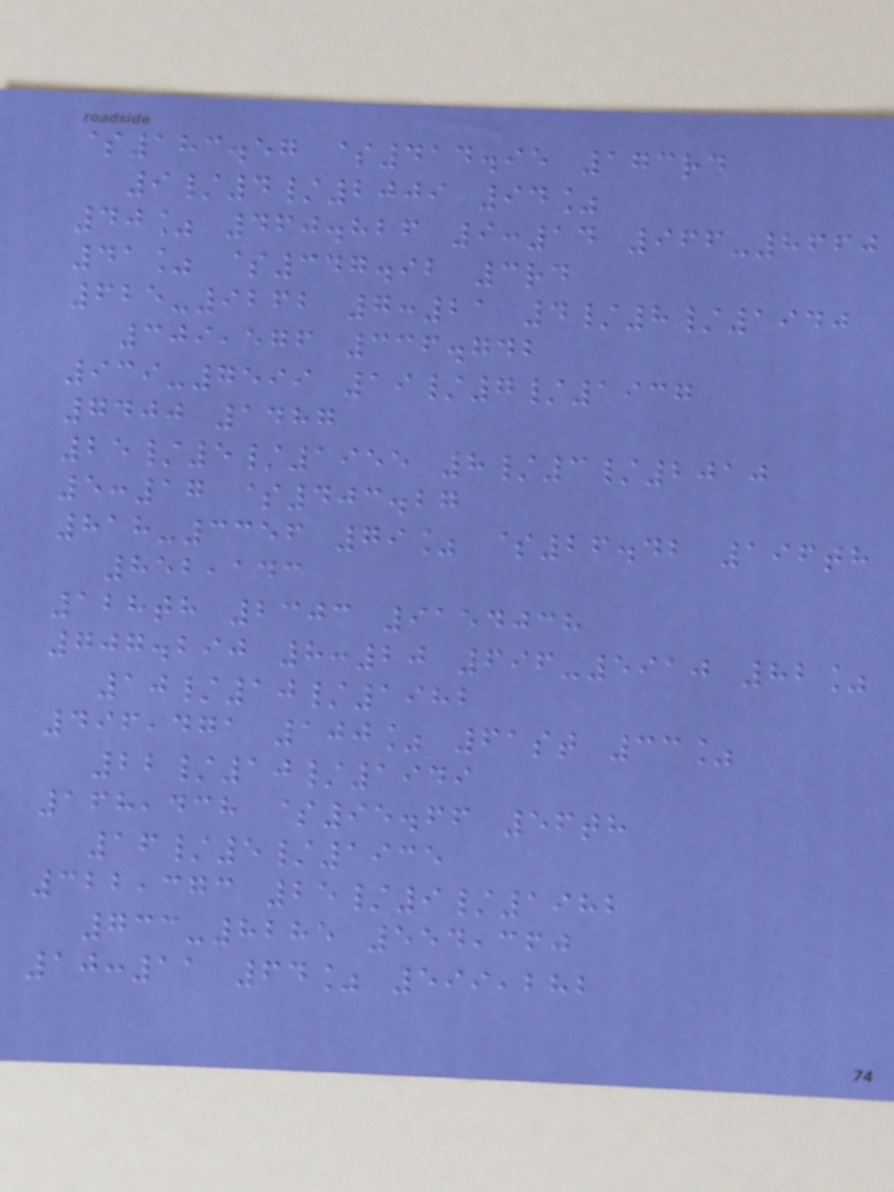$183.57 $414.95 173rd
9/4/2009 94%
40% 460.826 9:14 966-8660
41% $347.92 3rd
625-9262 7:21 4/8/1940
309,576 336.742
939-7599 19/7/1937
7400 1487
25/5/1955 8/3/2010
5:17 $403.27
818-3356 79% $26.42 196th
852,143
128th 2303 9154038
707.290 8:20 696-5910 82%
10/10/1982
496,471 100% 61st 33%
22/10/1949
168,438 $95.66 56th
16/5/1935
322,373 25/9/1982
733-8285 554,360
10:11 64% 599,282
